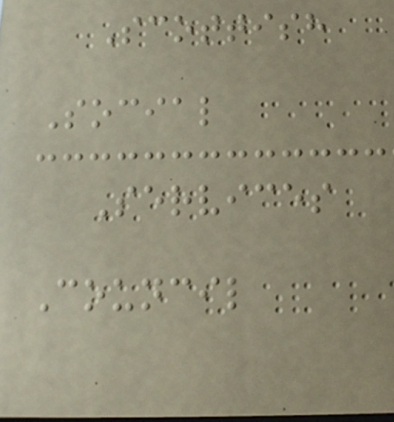Scottish
Social
Services
Council
